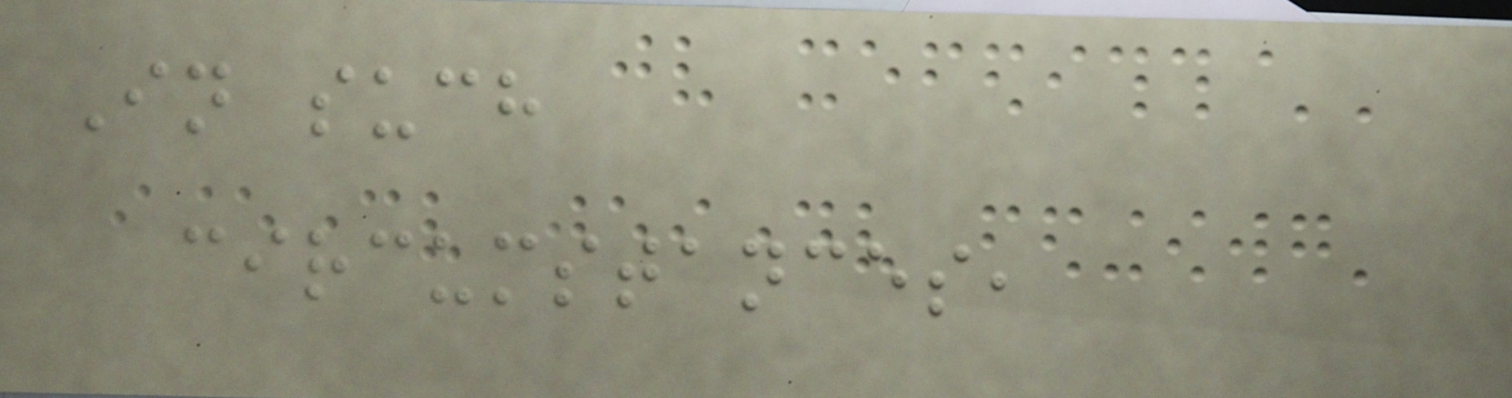In such
circumstances,
